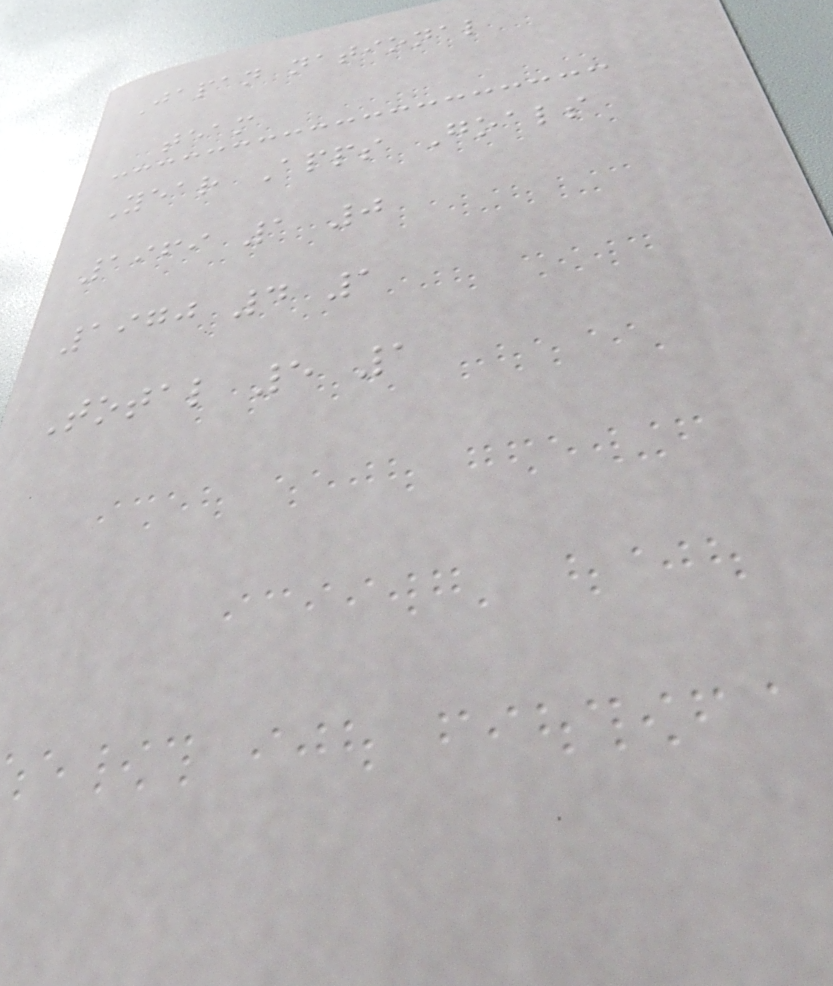Japan national
team
Year Apps Goals
1969 1 0
1970 4 1
Total 5 1
